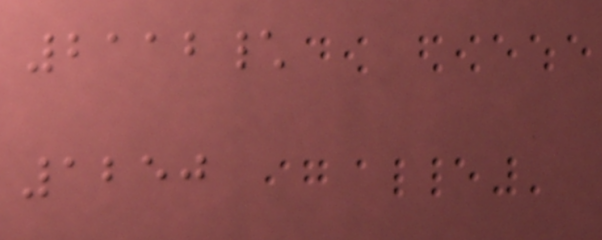2112\
1250
